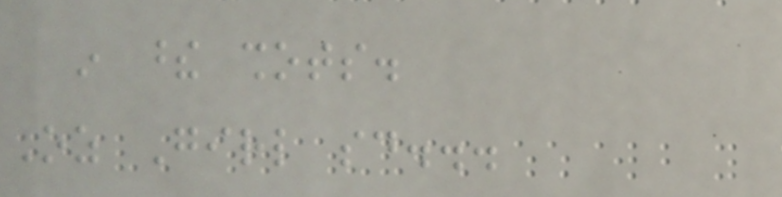in these shots.
Oz Girl said...
